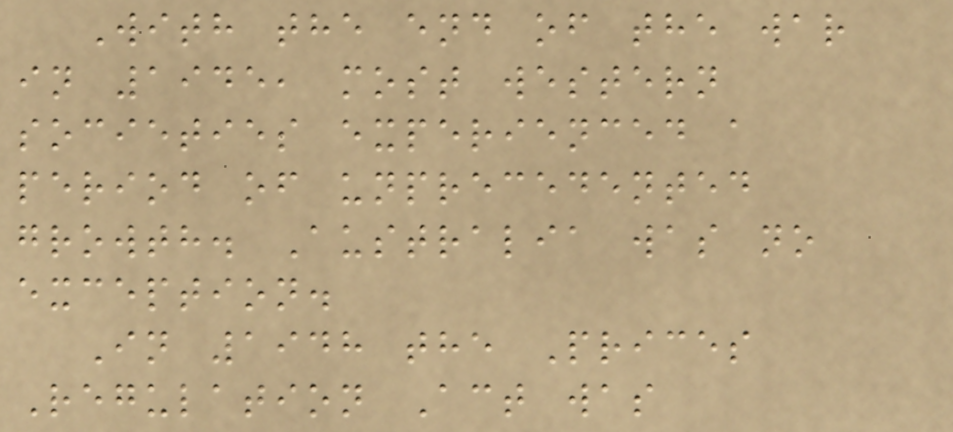With the end of the war
in 1945, most western
societies experienced a
period of unprecedented
growth. Australia was no
exception.
In 1948 the Prices
Regulation Act was
